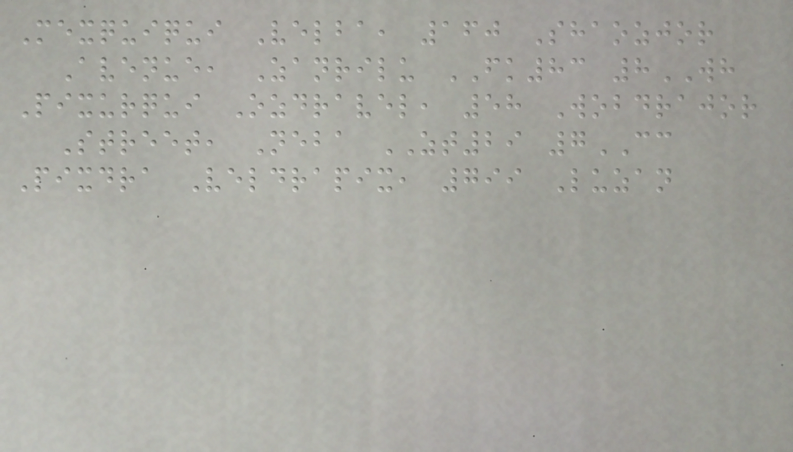Mexquiqui Velba, 160 Shaozjor
Avenue, Zanrilu FK83 8WH
Pixurqui Ozdravel, 58 Wobdrajor
Street, Neba ZT29 7CC
Pixdra Veldrapix, 799 Luzan
